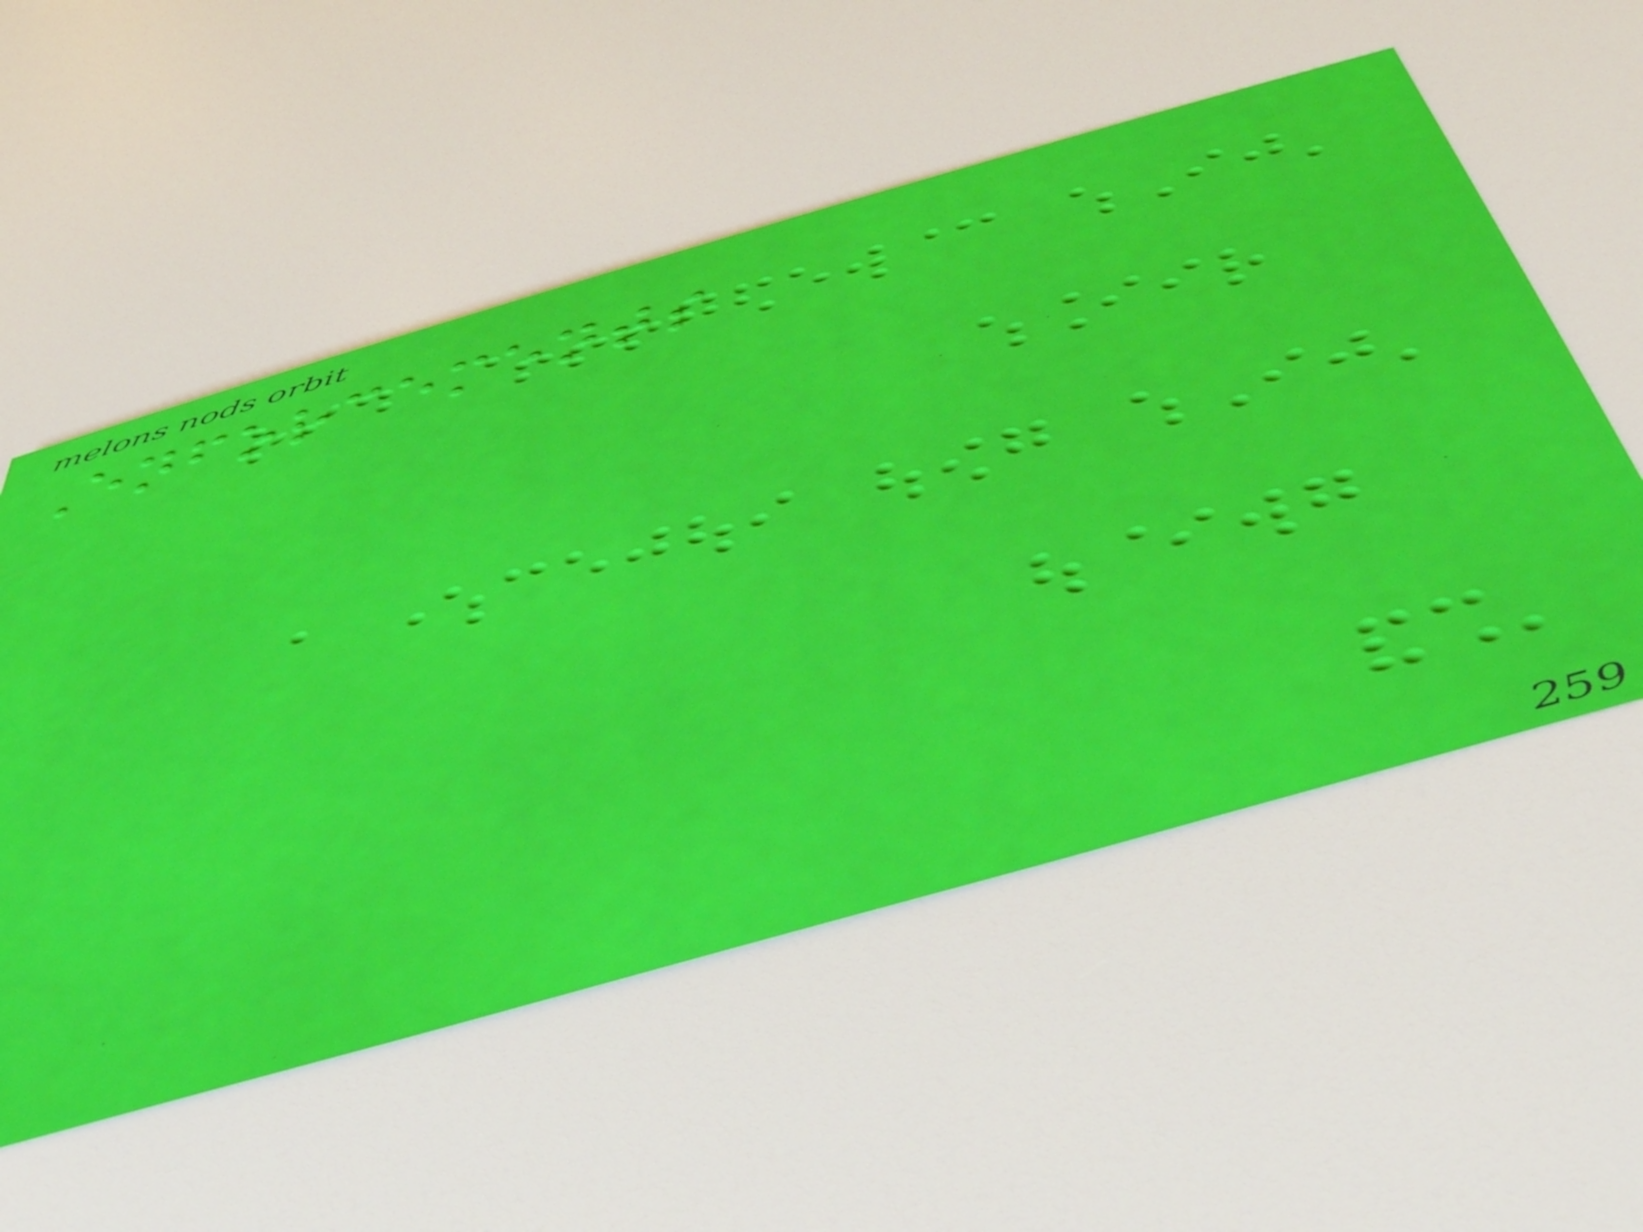Enforcements
